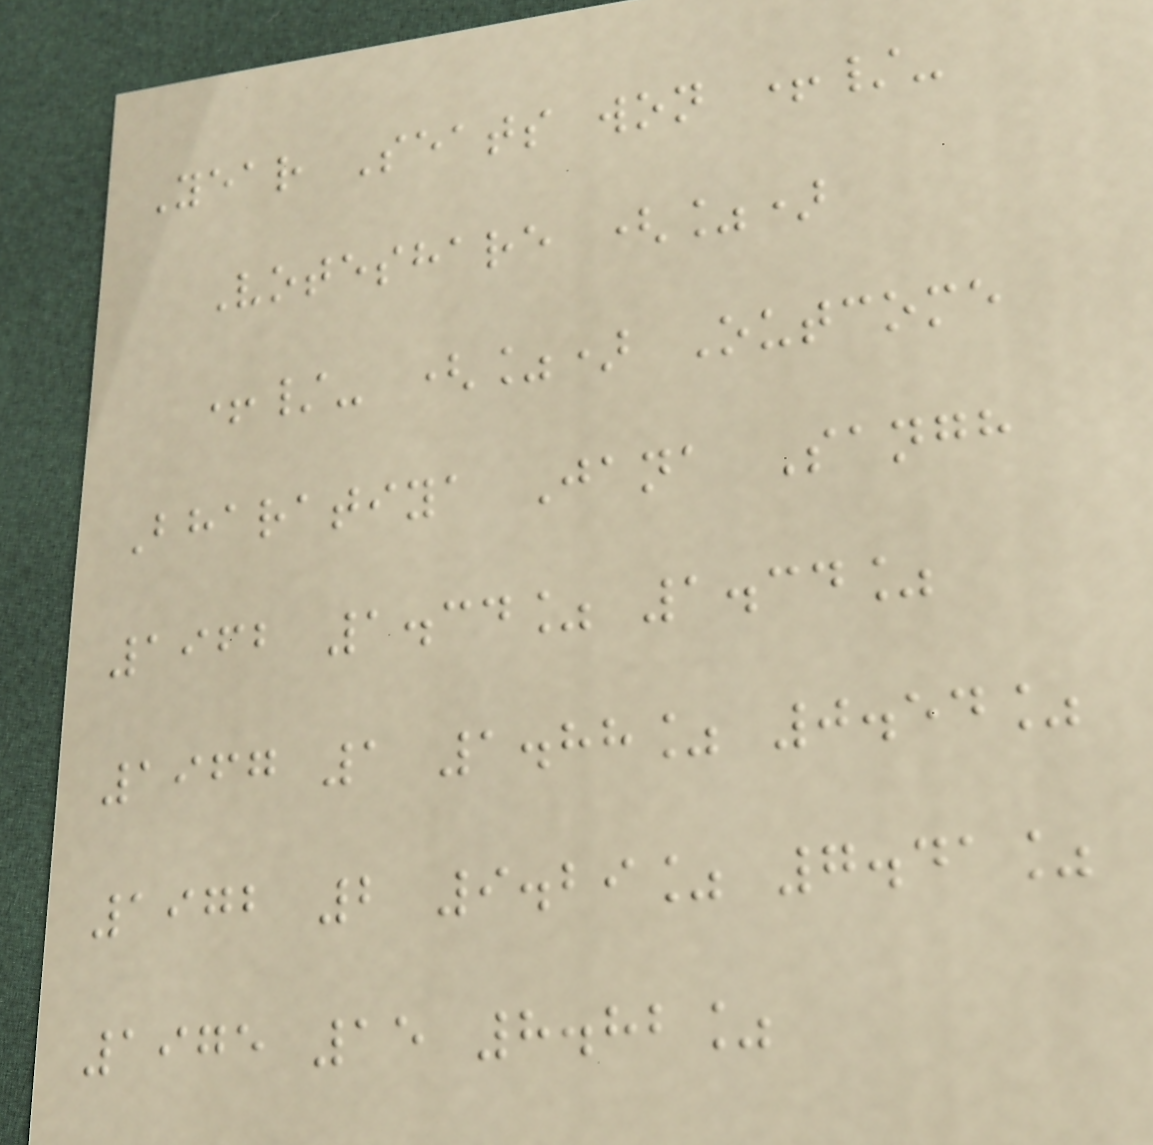Year Seats won +/-
Voteshare (%)
+/- (%) Outcome
Bharatiya Jana Sangh
1962 1.34% 1.34%
1967 1 1.88% 0.54%
1972 2 9.29% 7.41%
1975 15 8.82%
